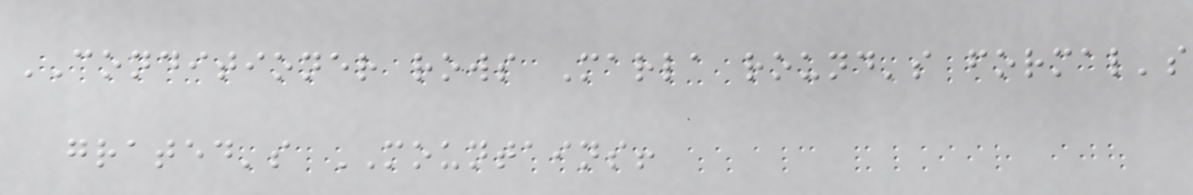CONDITIONER rows Marla round's formal's
grated's MOUNTAINS!
